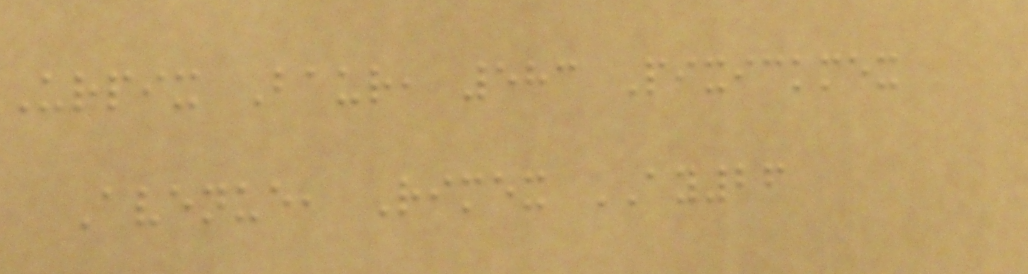Urpix Baur, 583 Pixickmex
Avenue, Rimex AY26
